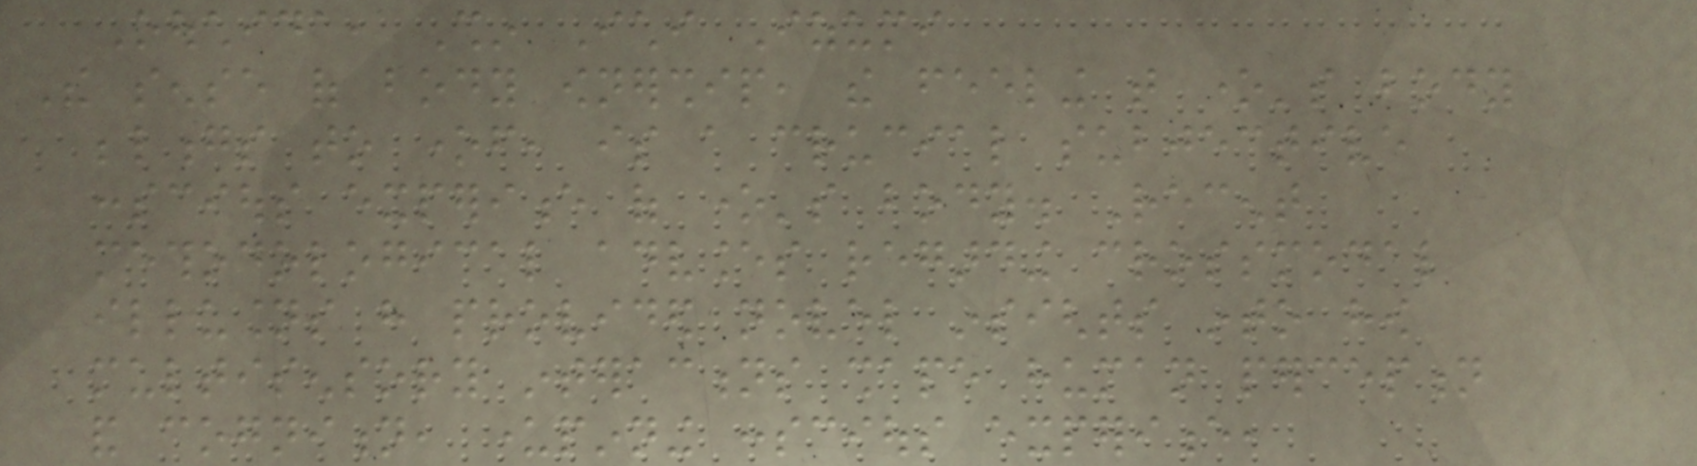Oouchida, Shin Ichi Izumi
The sense of body ownership, the feeling that one's body
belongs to oneself, is a crucial subjective
conscious experience of one's body. Recent
methodological advances regarding crossmodal
illusions have provided novel insights into how
multisensory interactions shape human perception
and cognition, underpinning conscious experience,
